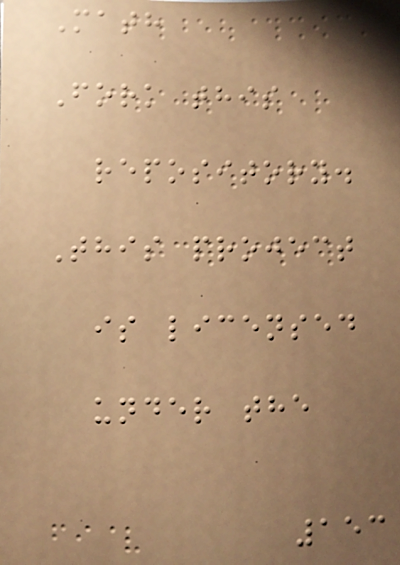Math
Fork this
repository.
This project
is licensed
under the
153
